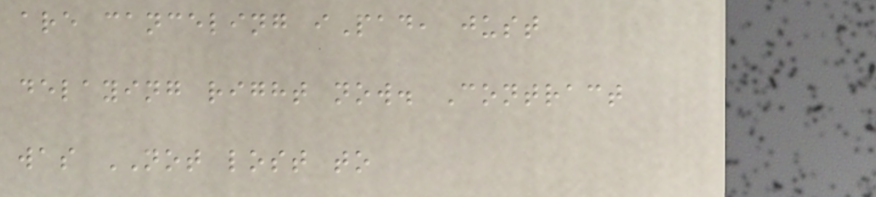are canceling iPad, just
delaying right now. Contract
was NOT lost to
